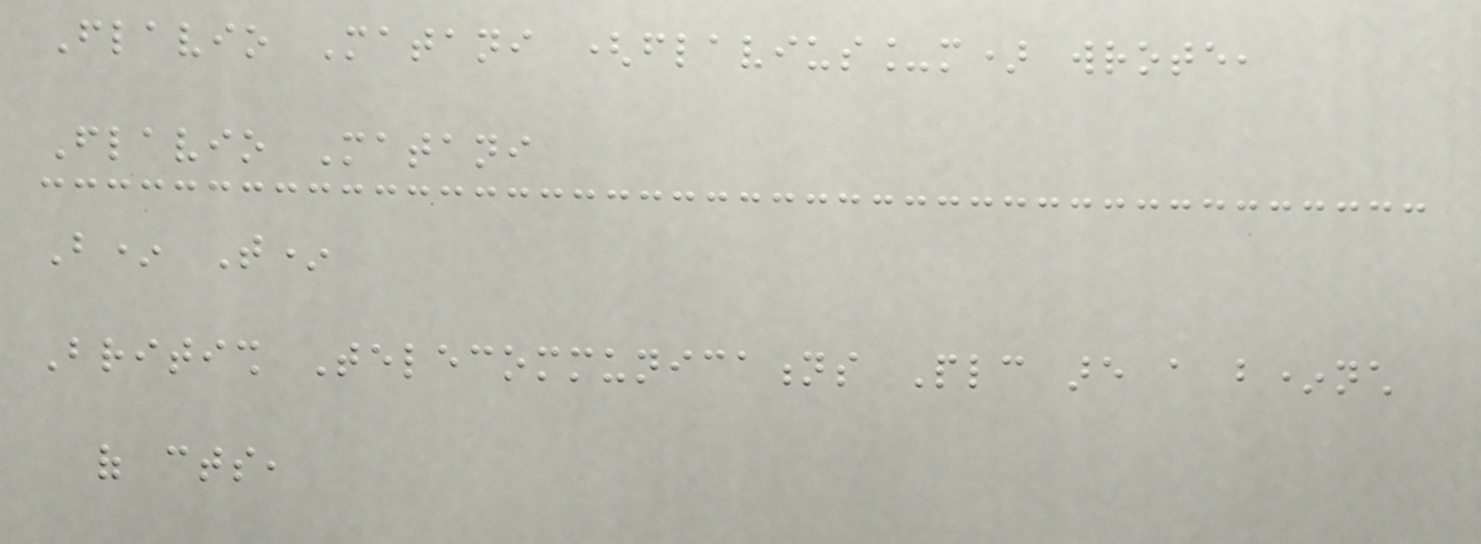Flavio Matani (flavius_m) wrote,
Flavio Matani
B* T*
British Telecommunications Plc are a b*nch
of cts,
